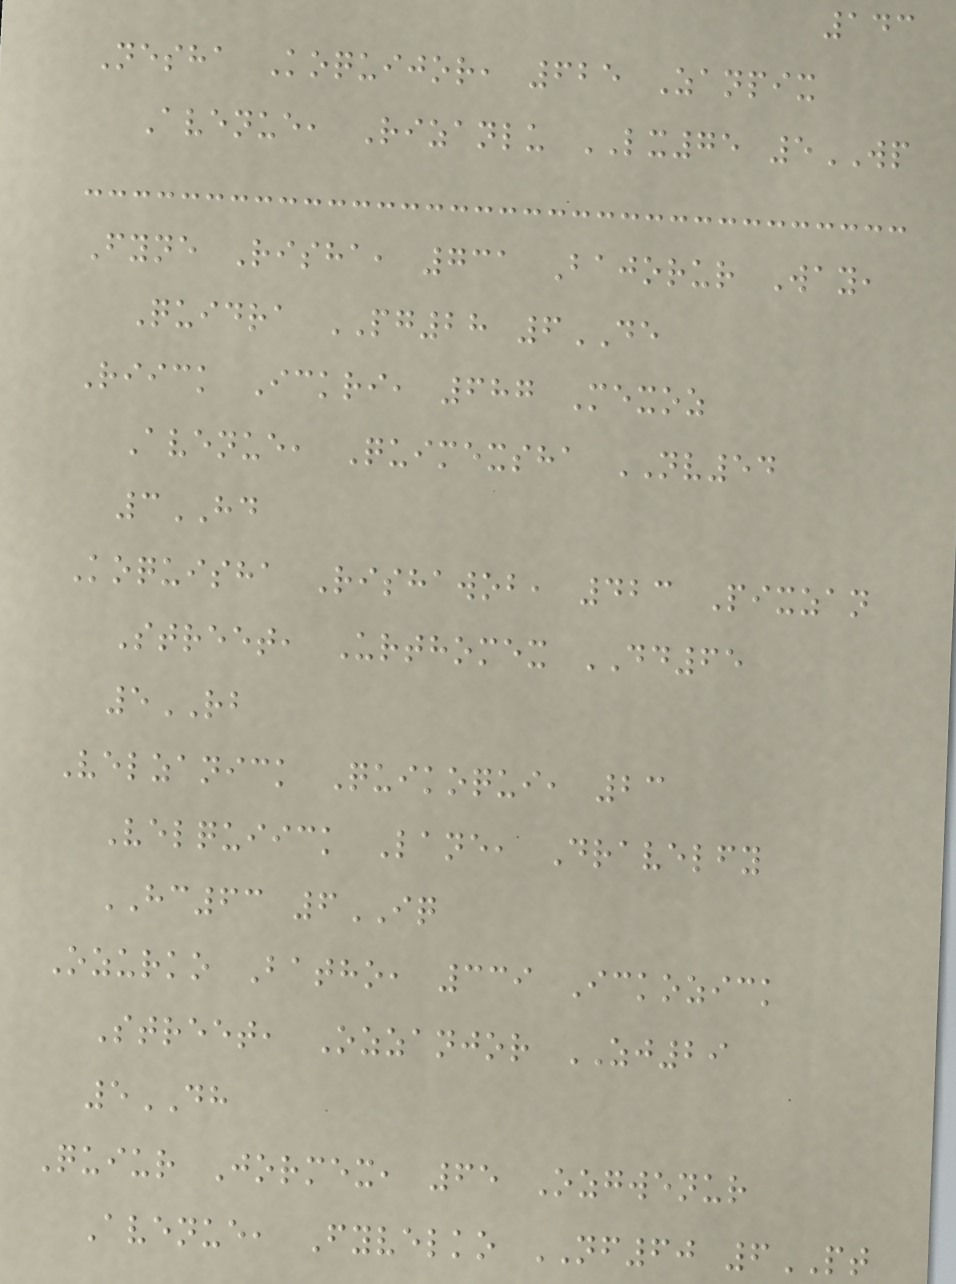143
Nesha Koquijor, 625 Zanpix
Avenue, Rizanlu LX75 5WP
Fyne Risha, 731 Bajorur Way,
Quidra PG28 6DE
Riick Ickri, 687 Mexoz
Avenue, Quimexsha NV54
3HD
Koquisha Rishawob, 423 Pixzan
Street, Urthomex DD65
5RB
Velzanick Quikoqui, 23
Velquiick Lane, Dravelfy
HC63 6IQ
Ozurko Batho, 339 Ickozick
Street, Ozzanjor ZJ29
5DH
Quiur Jormex, 65 Ozgwenur
Avenue, Fyvelko NF60 6PT
